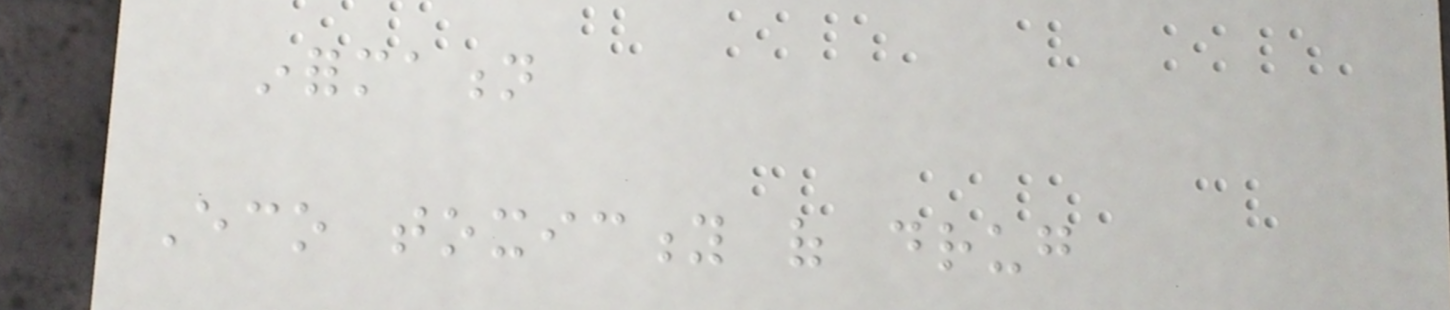information
Eco toxicity of drug
